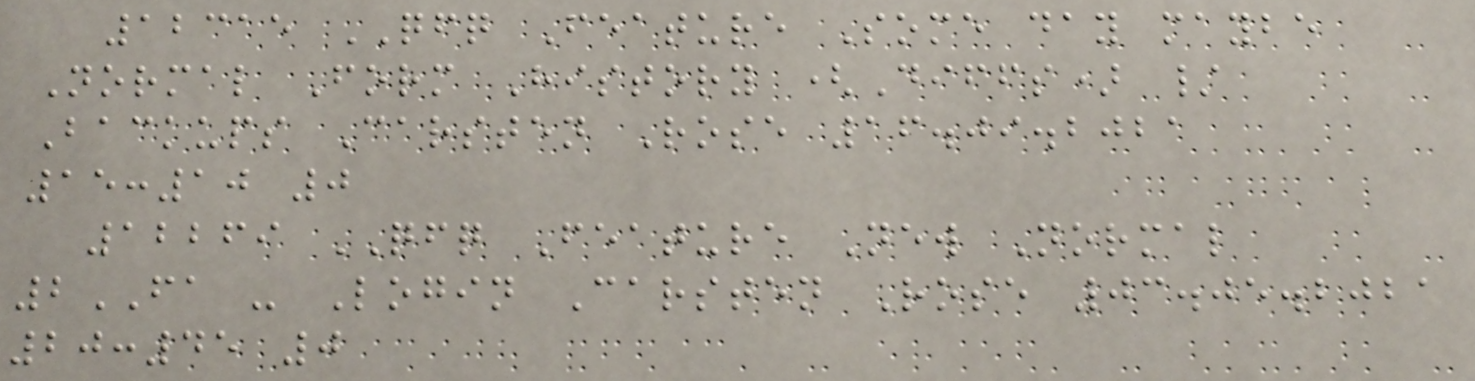12315 QFQ Feature Some day maybe
Normal Form History (Diffs) /
Backups Carsten Rose 16.09.2021
15:10 0
12269 QFQ Feature New Normal
2FA - Login Carsten Rose 03.05.2021
20:45 0
